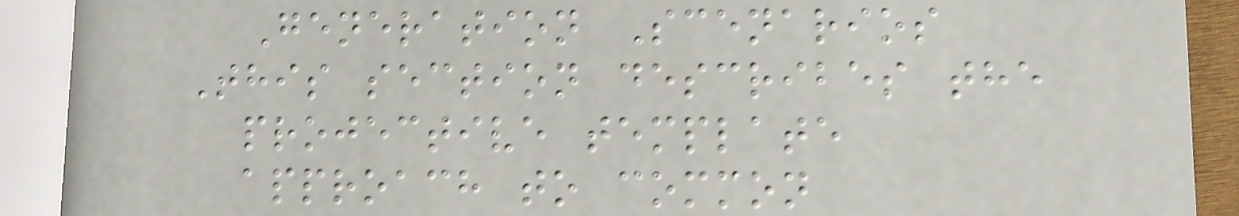Generation Scenarios
This section describes the
projective template
approach to common
